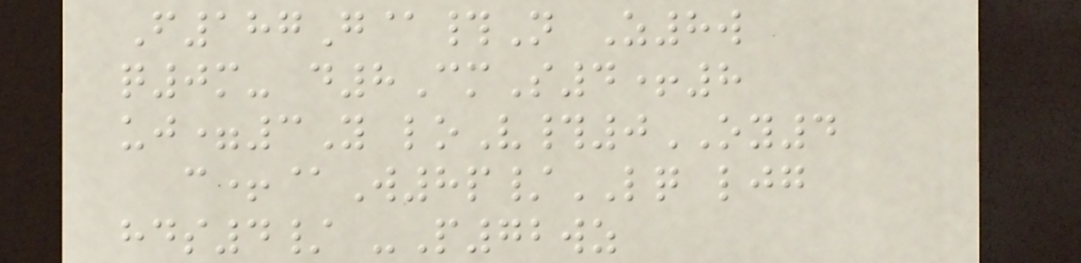F187G@#N Z8w
q0m- d8CmS4+8
uj=3Y loV#0OY4
c+@W8p/LQ ljg
hds4/ -P72wz
